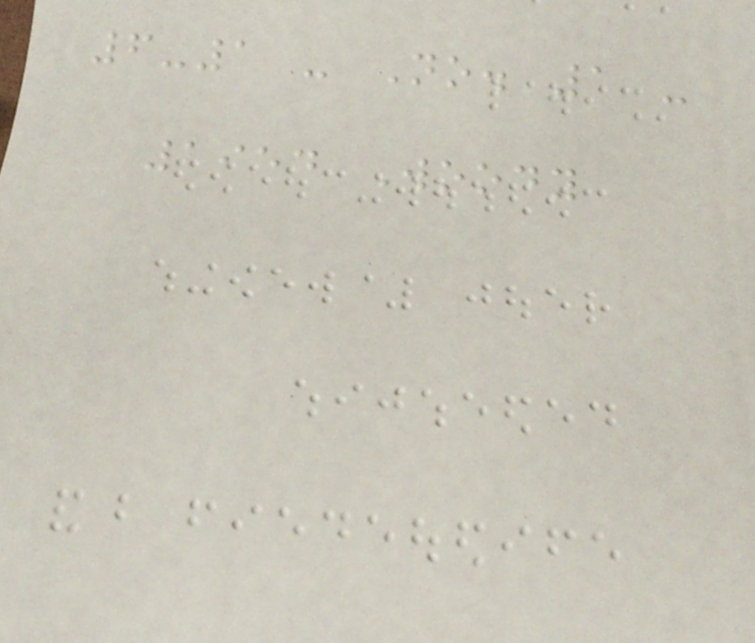6-1 - No. 1 -
1954 Woody
